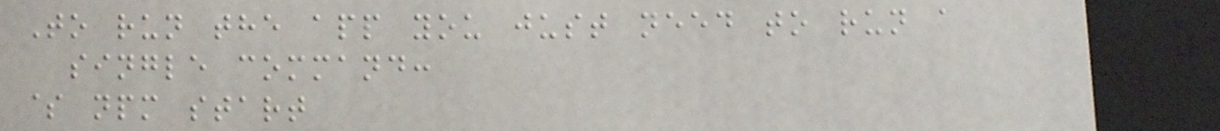To run the app you just need to run a
single command:
$ npm start
